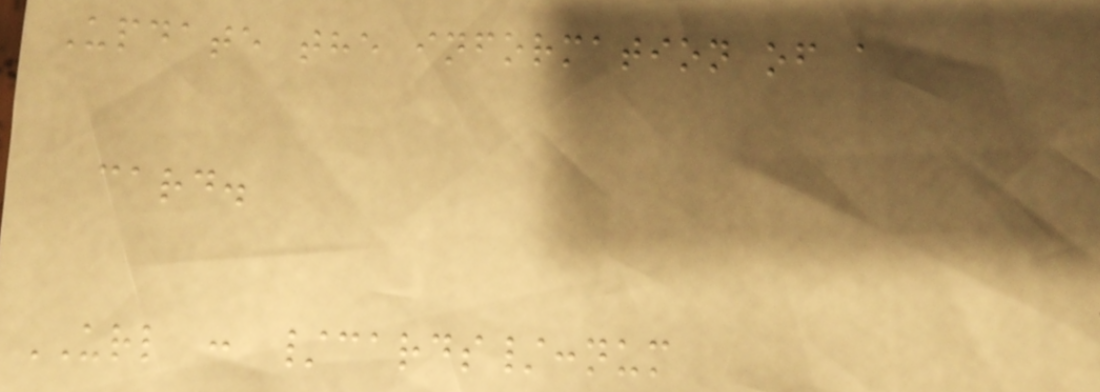Update the information of a
card.
URL : /cards/:num
